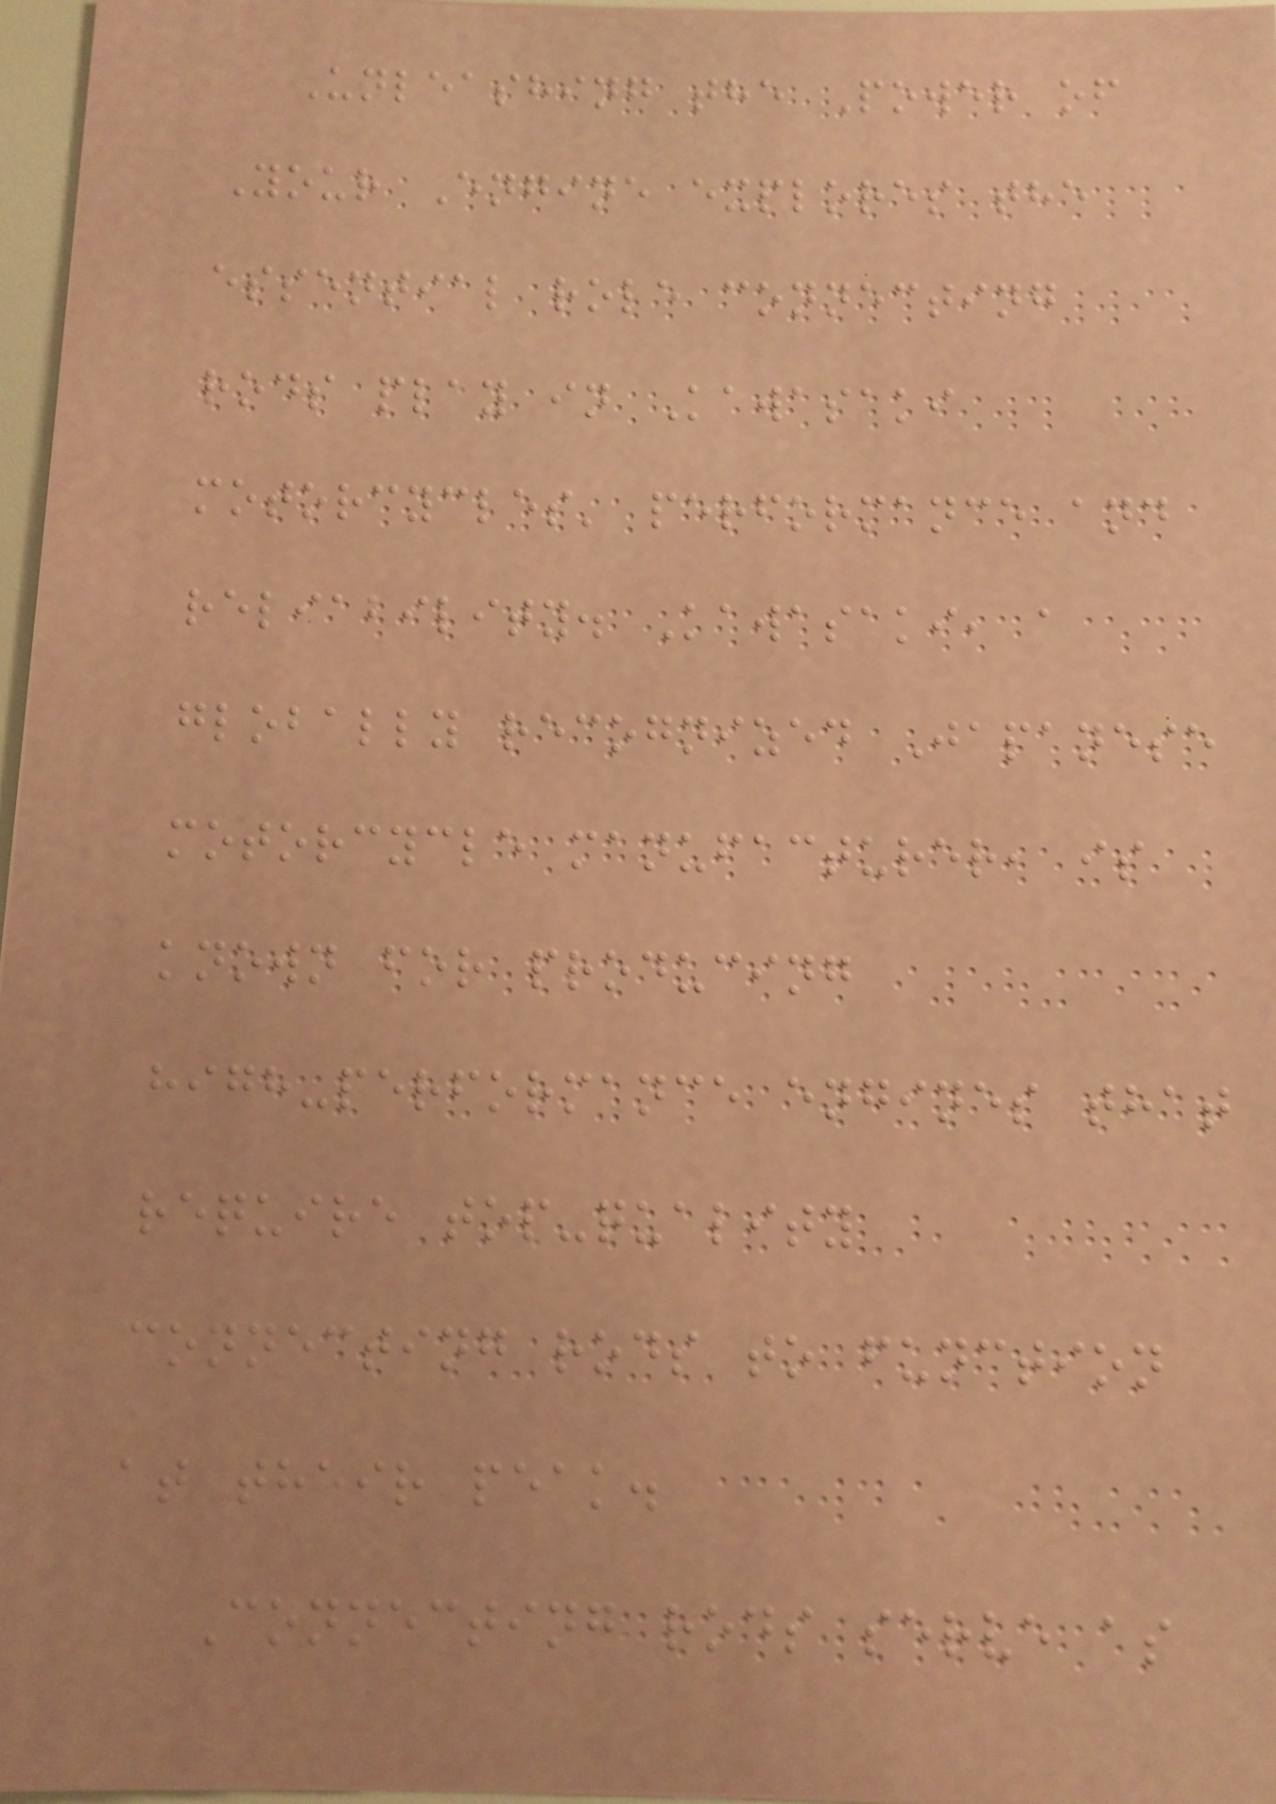Unleashing the Power of
Your Engine explores the
essential role connecting
rods play in Kawasaki
motorcycles' performance and
reliability. Kawasaki, a
globally recognized Japanese
motorcycle manufacturer, is
known for producing
high-performance engines that
require top-quality
connecting rods to function
at their peak.
Connecting rods serve as
